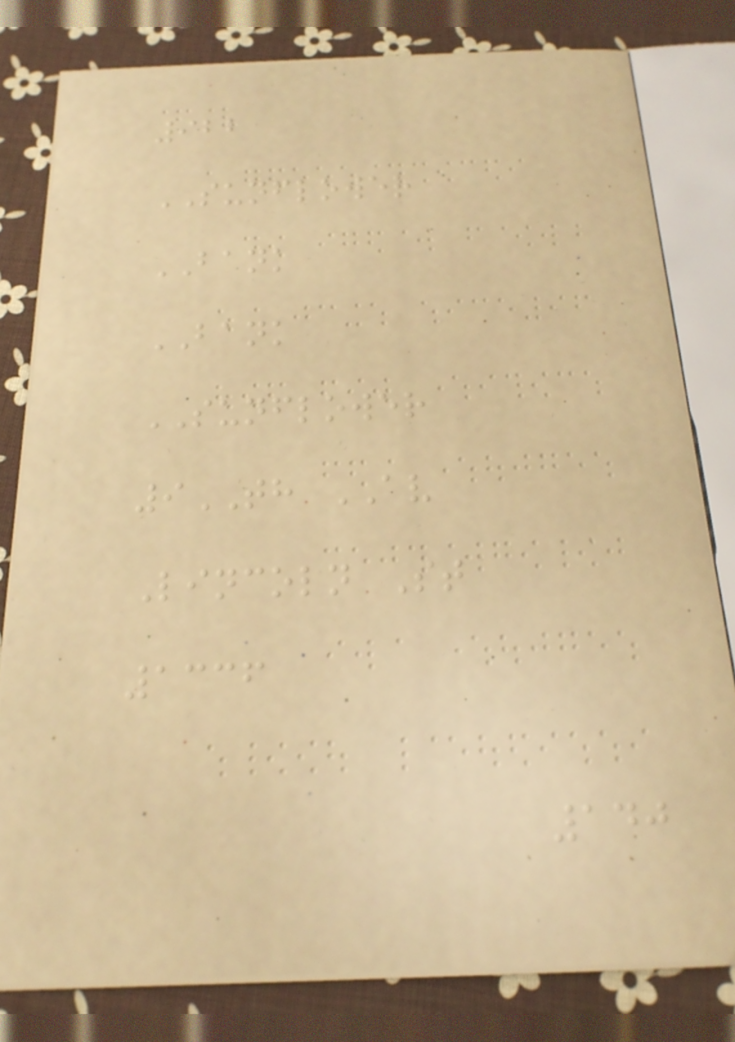922
SUNFLOWER
BANK
BANK
SUNFLOWER
9TH AV
Lincoln St
1336
140
